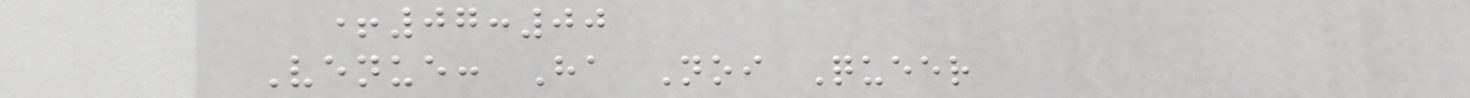+07:00
Venue: Ha Noi Queer
